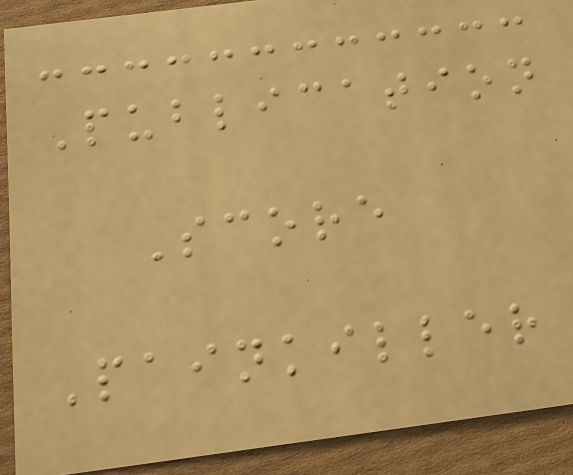Publication
Score
Painkiller
